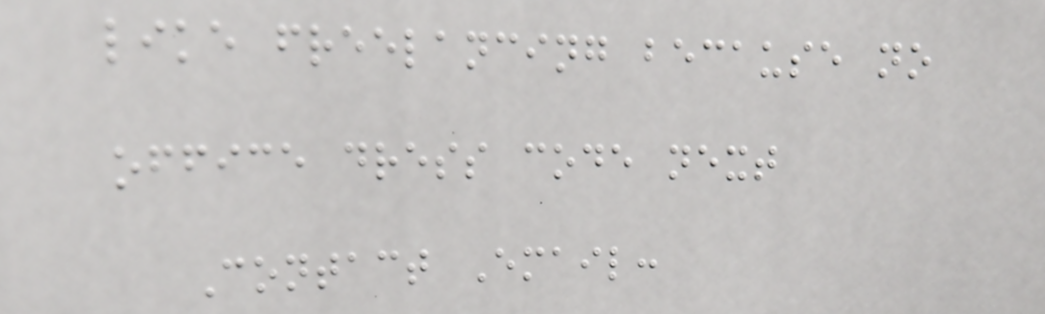like freelancing because no
office dress code next
Contact Email:
